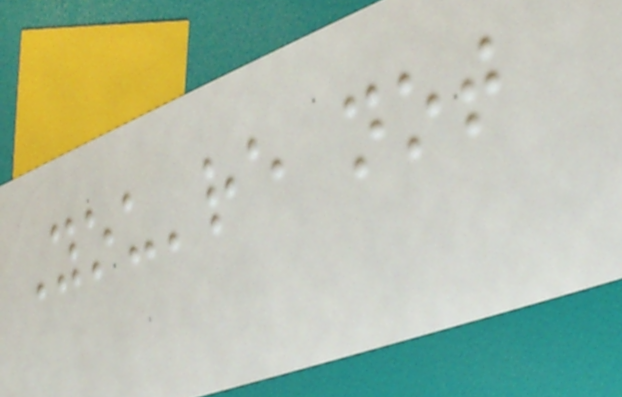You're not
